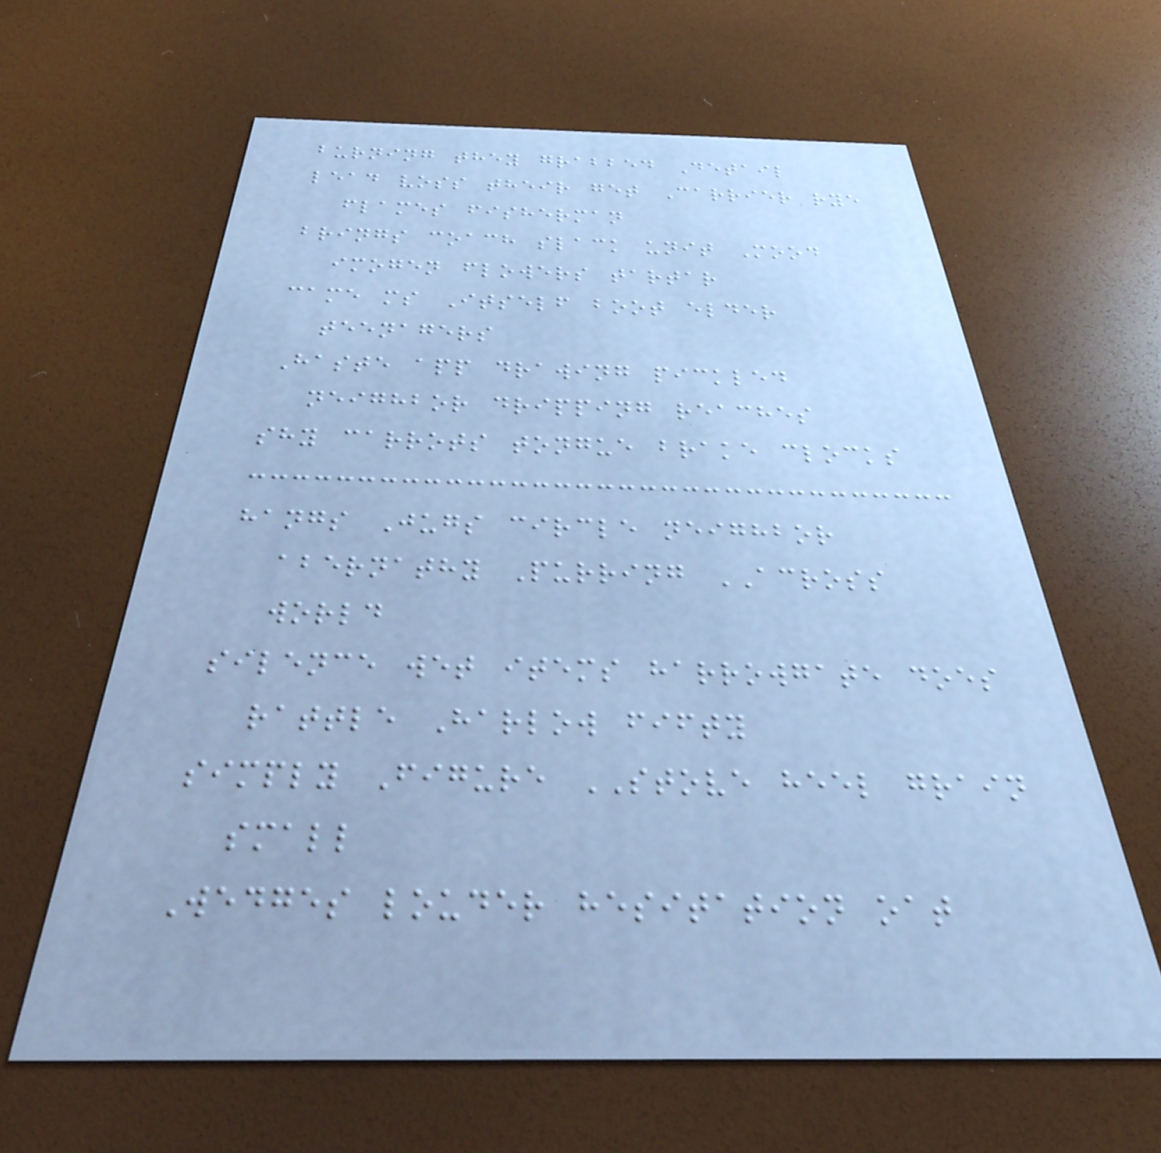burning they grabbed Detail
lead voss their get Carrier rye
flames fisherman
brings coach slack unit Mood
imogen flowers tartar
came ms Itself boot elder
teenagers
Haste app drawing pickled
neighbor dripping reaches
shy carrots tongue brake clocks
hangs Jugs circle neighbor
abernathy Purring ACROSS
world
silence wet items harrowgate does
rattle Harlow fifty
simply Figure STOVE heel grain
small
Wedges louder hesitation oat
